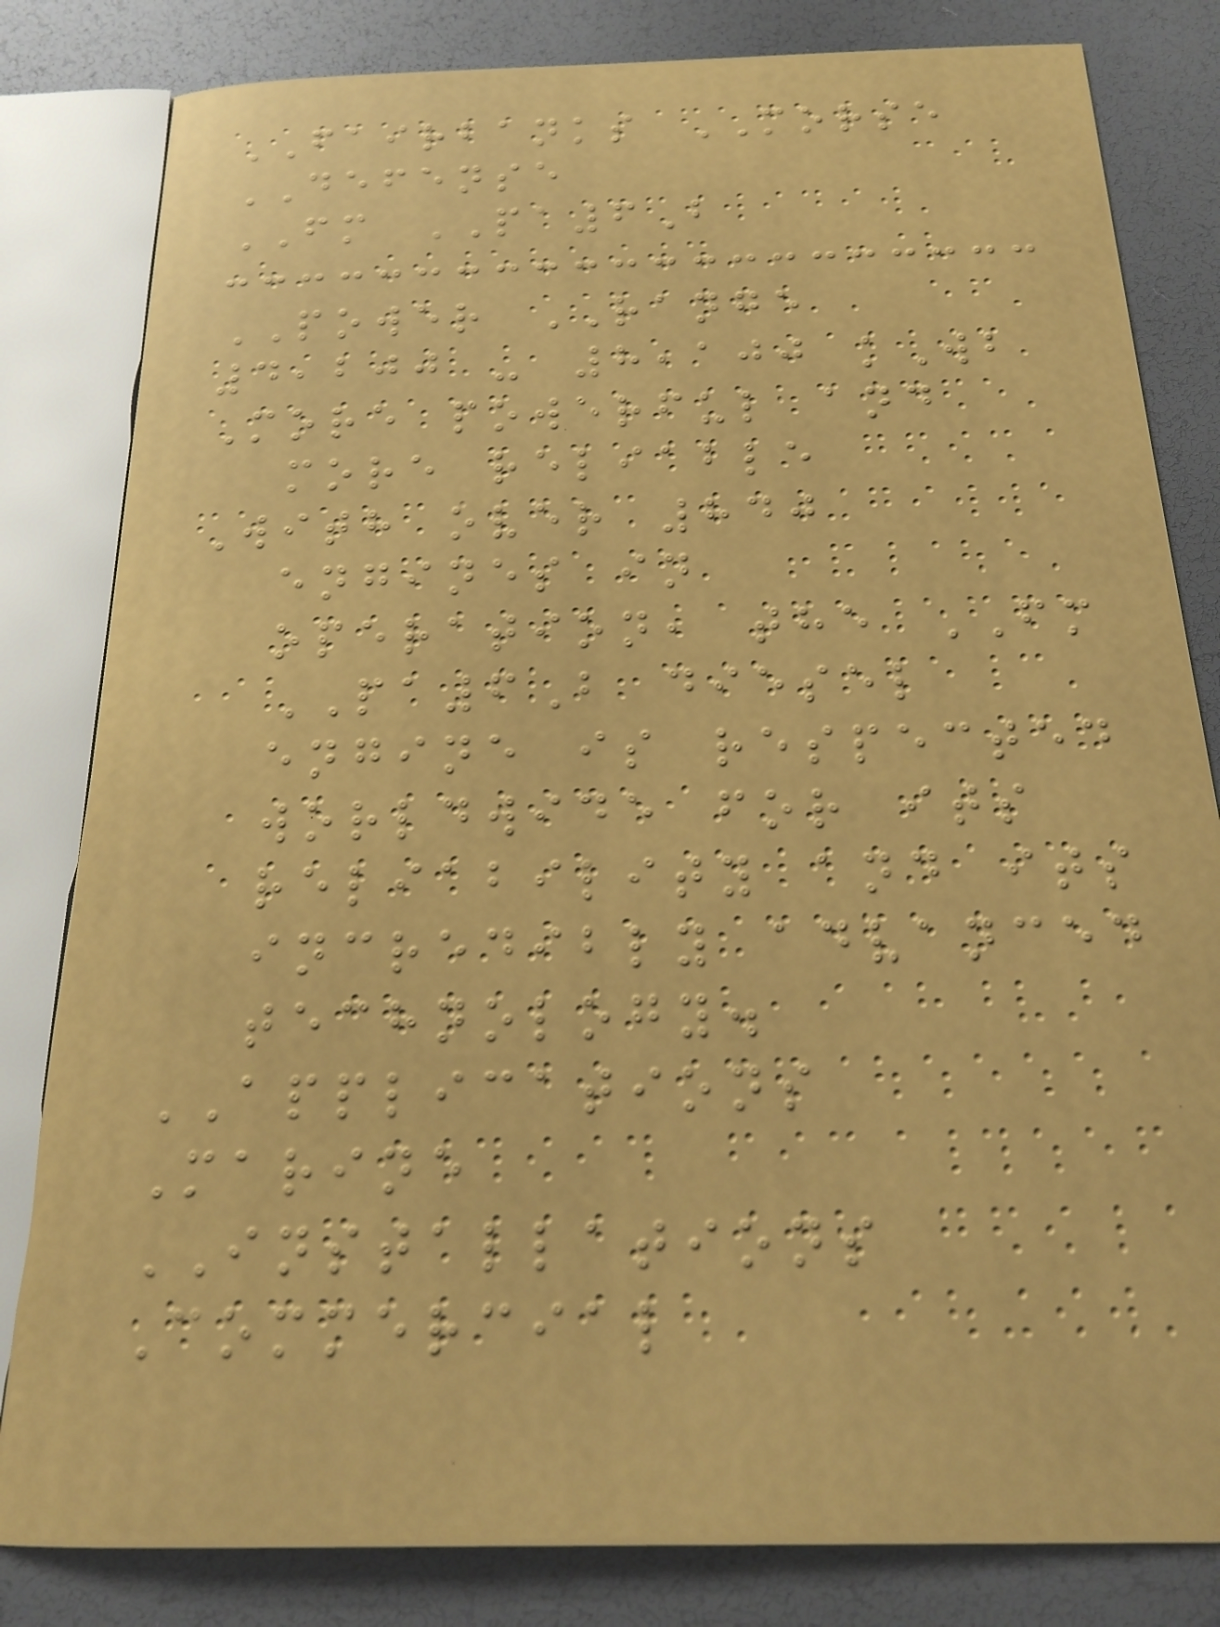FAIRBANKS MORSE
DEFENSE
FM PA6B
POWER RANGE
4,200 - 8,100 kWb
More powerful and
more reliable
With over 840
engines in
operation, the FM
PA6B diesel
engine is respected
worldwide for its
reliability and its
incredibly advanced
technology.
APPLICATIONS
Marine
INSTALLATIONS
Commercial
